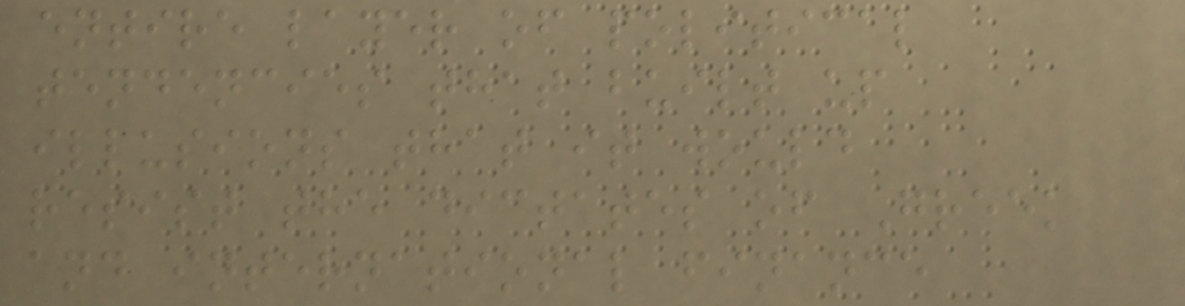entire layer of political
tendencies that built up
illusions that it would
resist the dictates of Greek
and international finance
